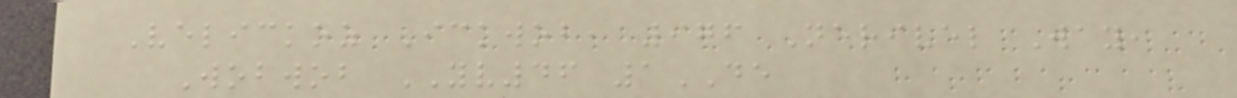Velickoz Ickwob, 976 Nerivel Way,
Wobwob YV46 1DE
